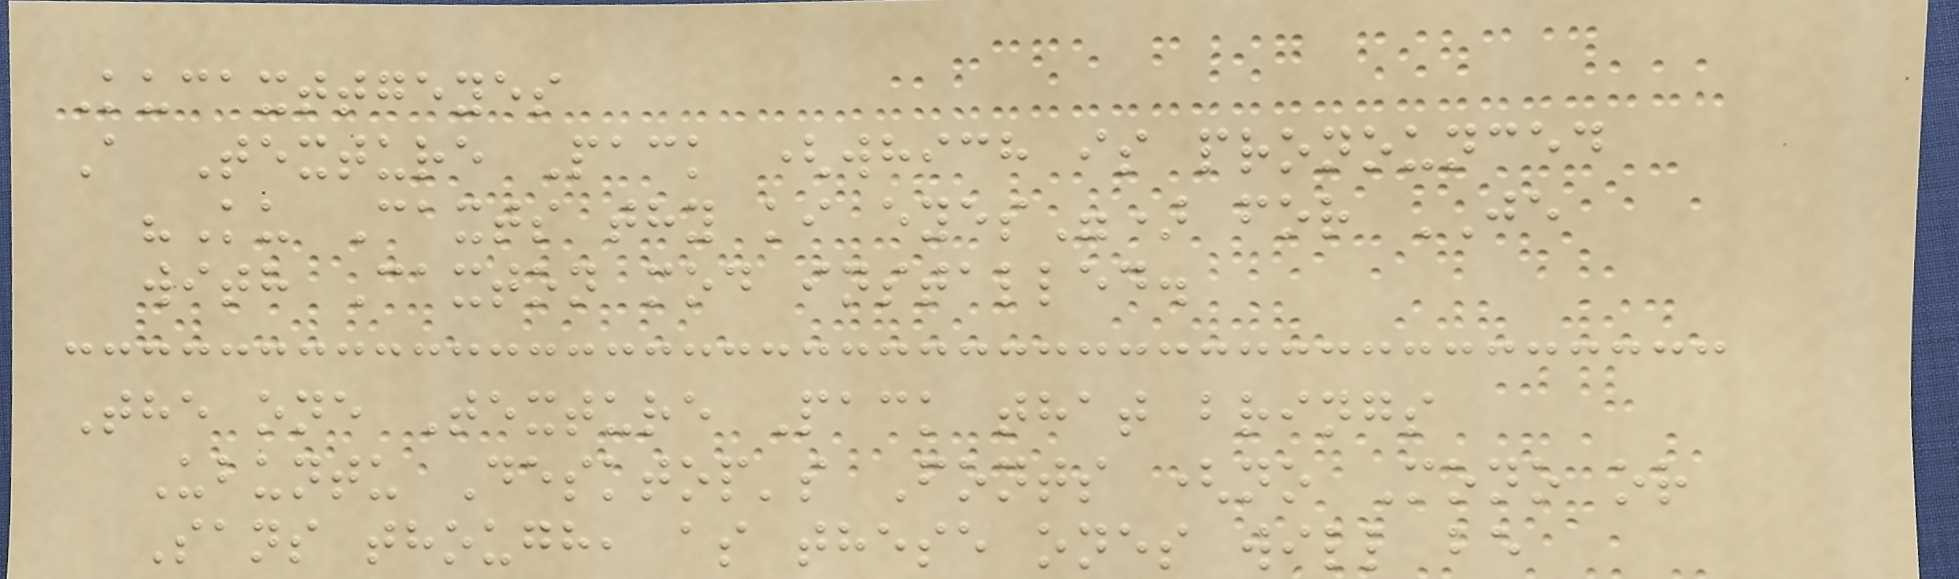Kucaxttgeyes
A Texture Pack (which is pronounced
"Ku Caxts thy ki eyes") for JE
with Caxton mod installed.
The one Texture Pack that brings
Ubuntu Desktop's Fonts (no Mono or
Sans though, as these ones will be
